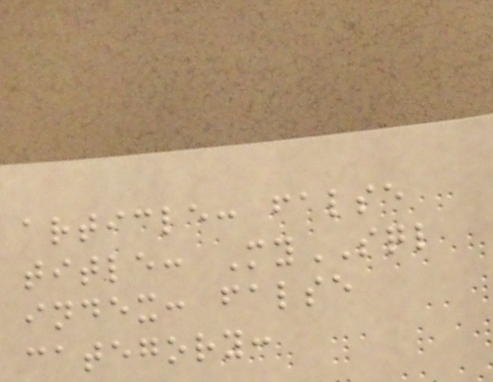article: false
title: MySQL
index: false
category:
